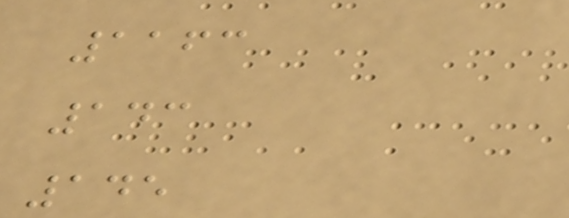1163
143
145
